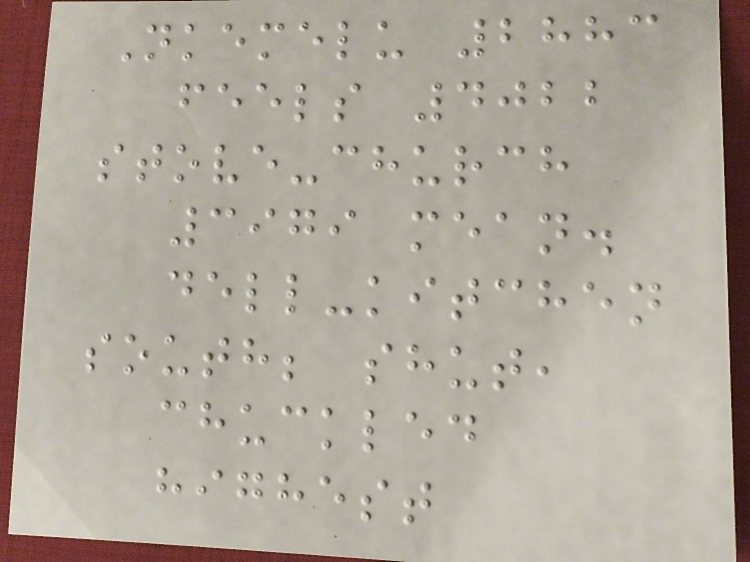Nkemelu 2883
feels 4022
stove-church
3979 mean.
dell-kitchen
south; shut,
chuckled
highest
